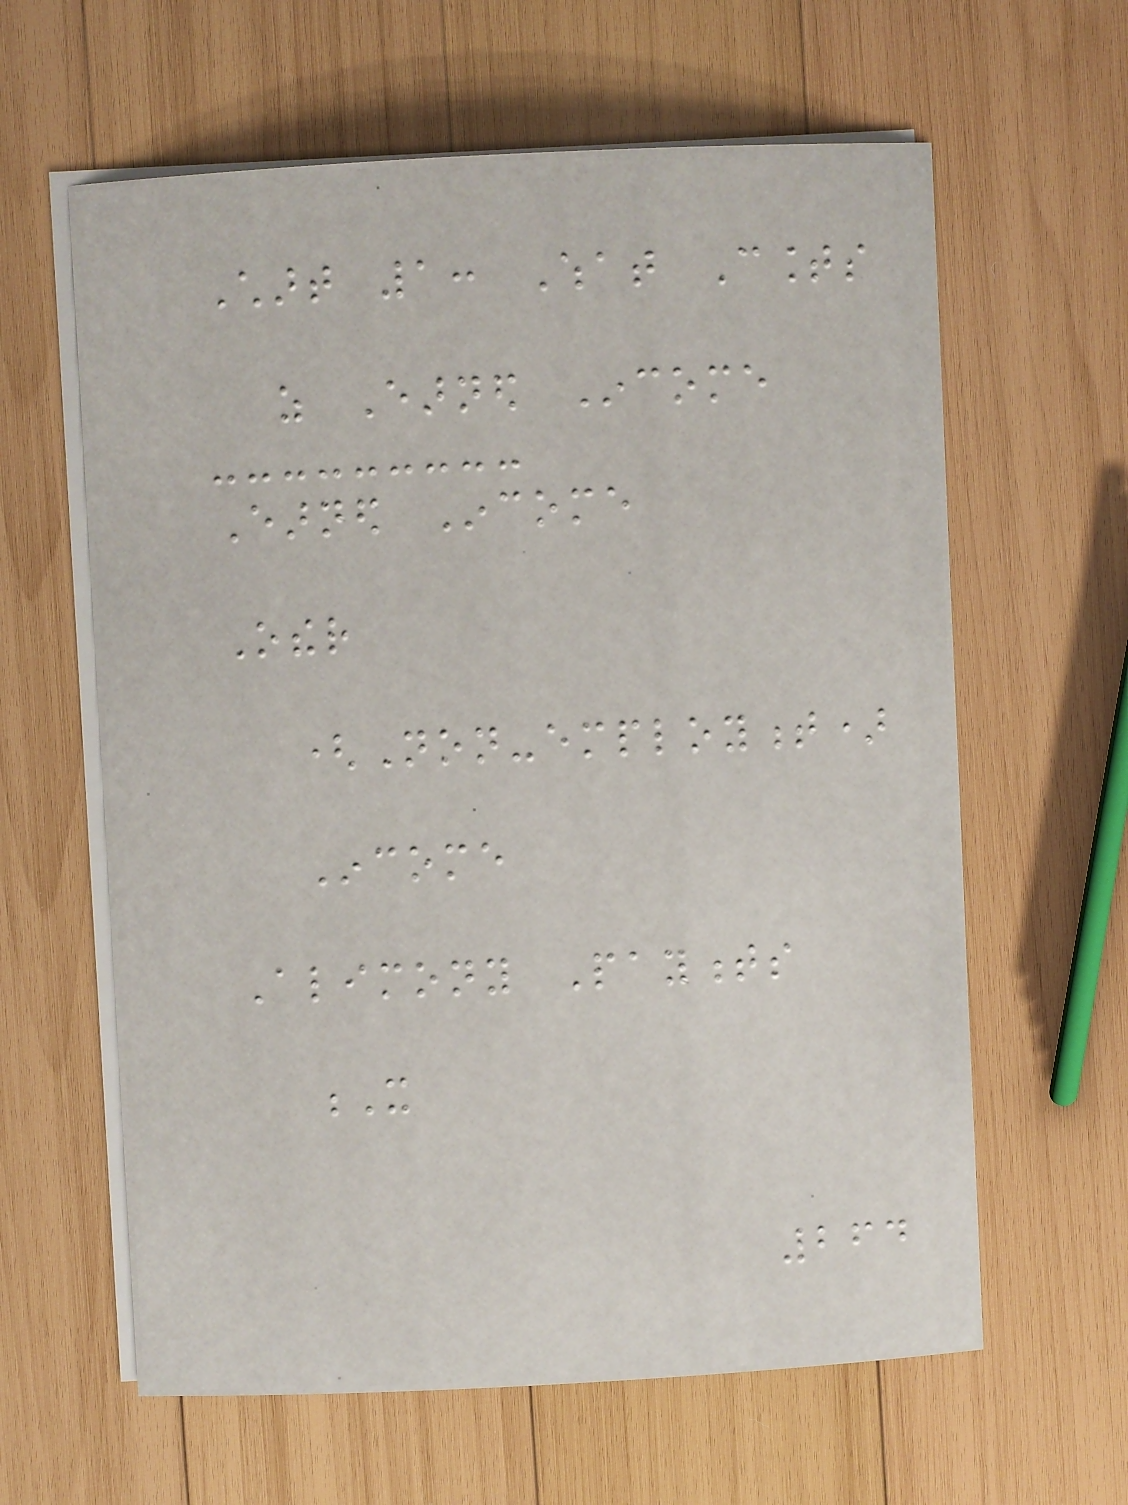Chart 1: What Counts
as Earned Income
Earned Income
Other
(Non-employment)
Income
Alimony Payments
X
264
